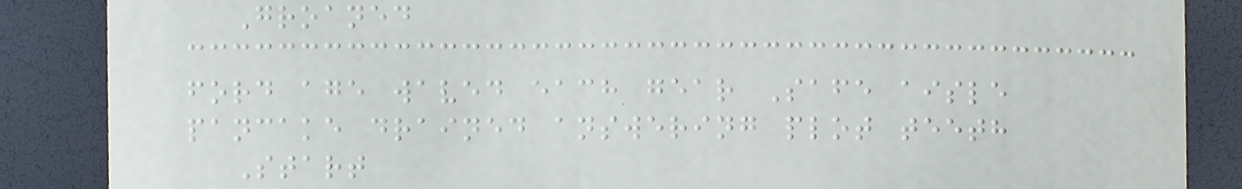Groaned
ford age waved each gear Safe aisle
pancake drained answering plot teeth
Start
